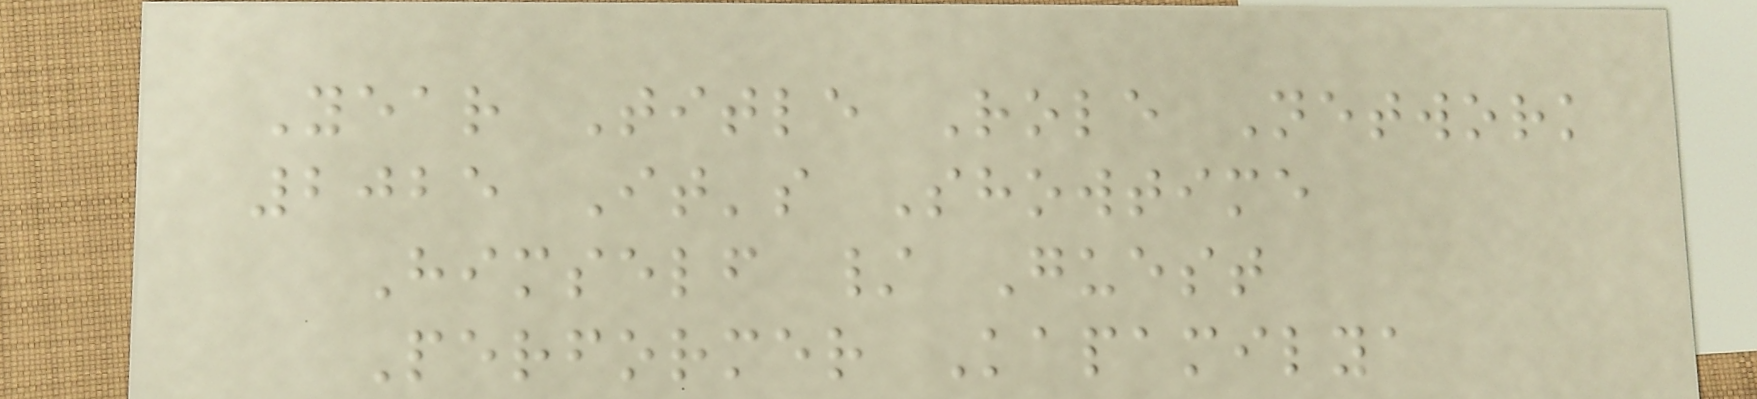Year Title Role Network
2025 It's Showtime
Himself / Guest
Performer Kapamilya
